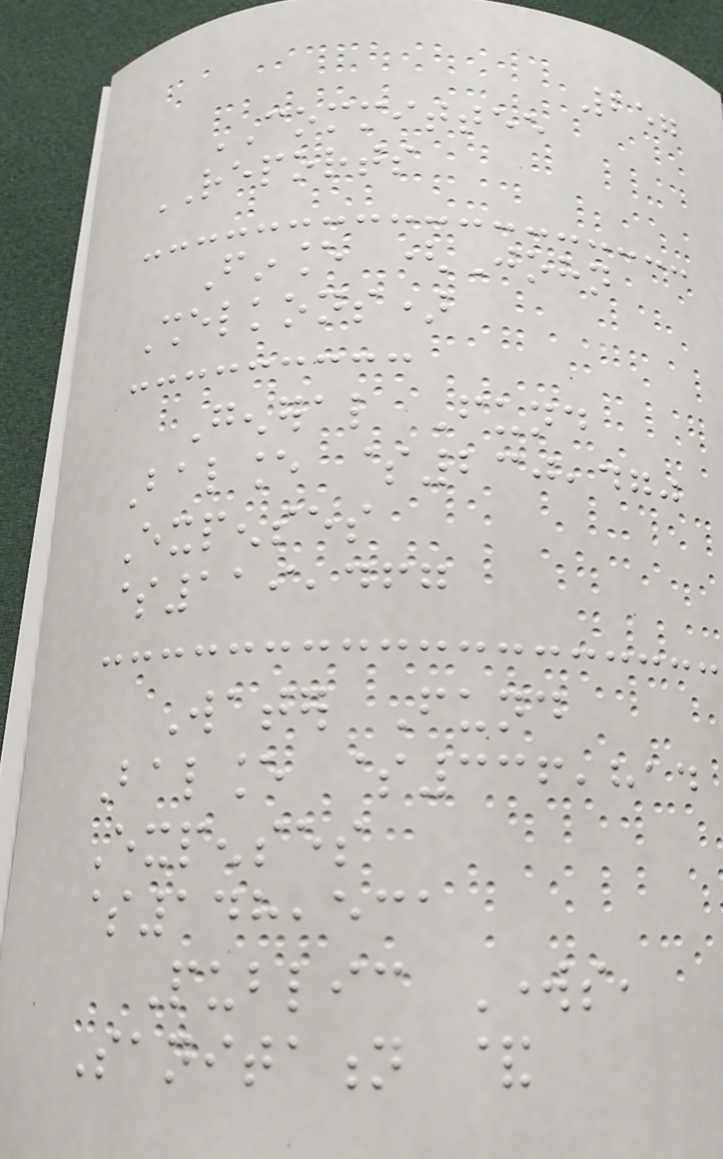257
COMMITTEE
REPORTS
Finance (John
Shelkons)
General Fund
Balance $230,470
Expenses
$119,467
Water Fund
Balance $336,814
Expenses
$148,531
Public Works,
Sanitation &
